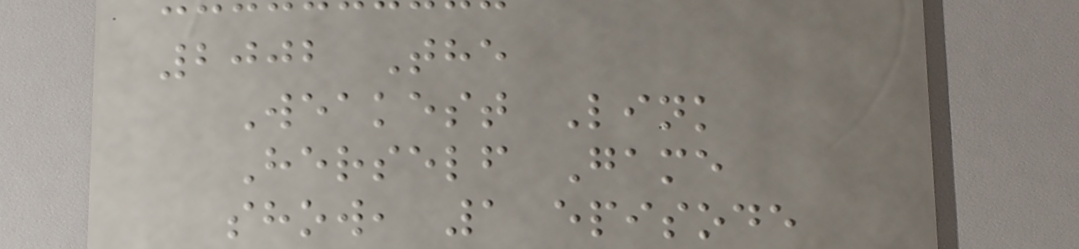2002 The
Weakest Link
Herself Game
show, 1 episode
